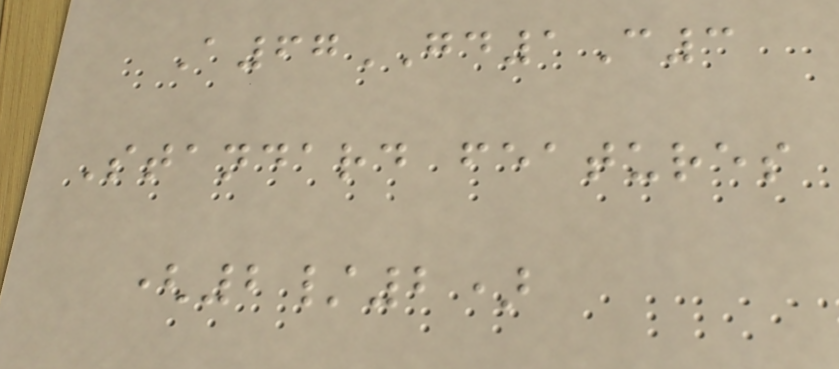A67GD1C3
Standard features
(2/2)
